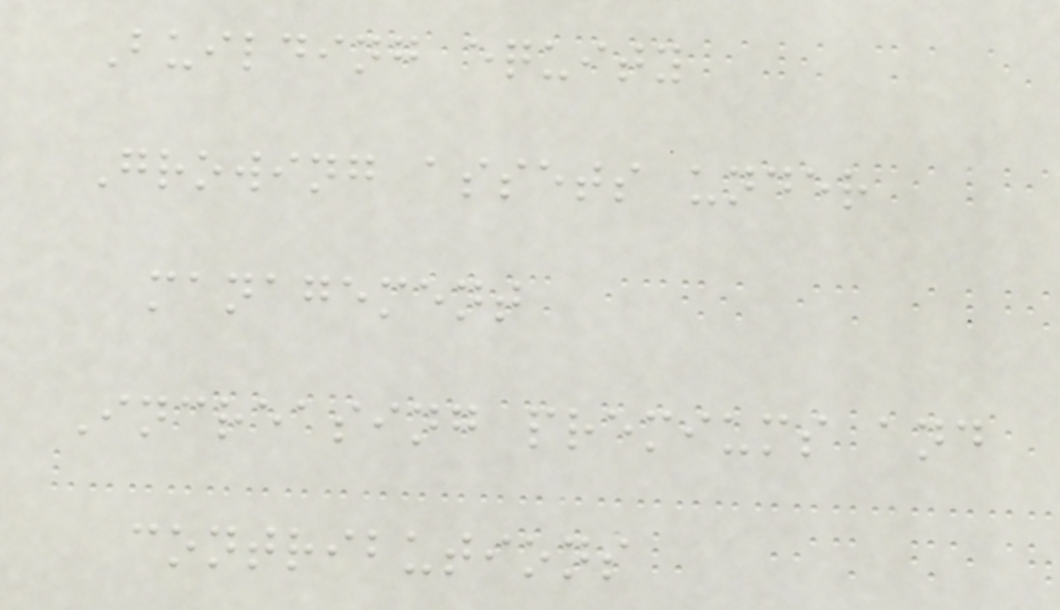Building equity
Growing assets under
management
Increasing premiums and
contributions
